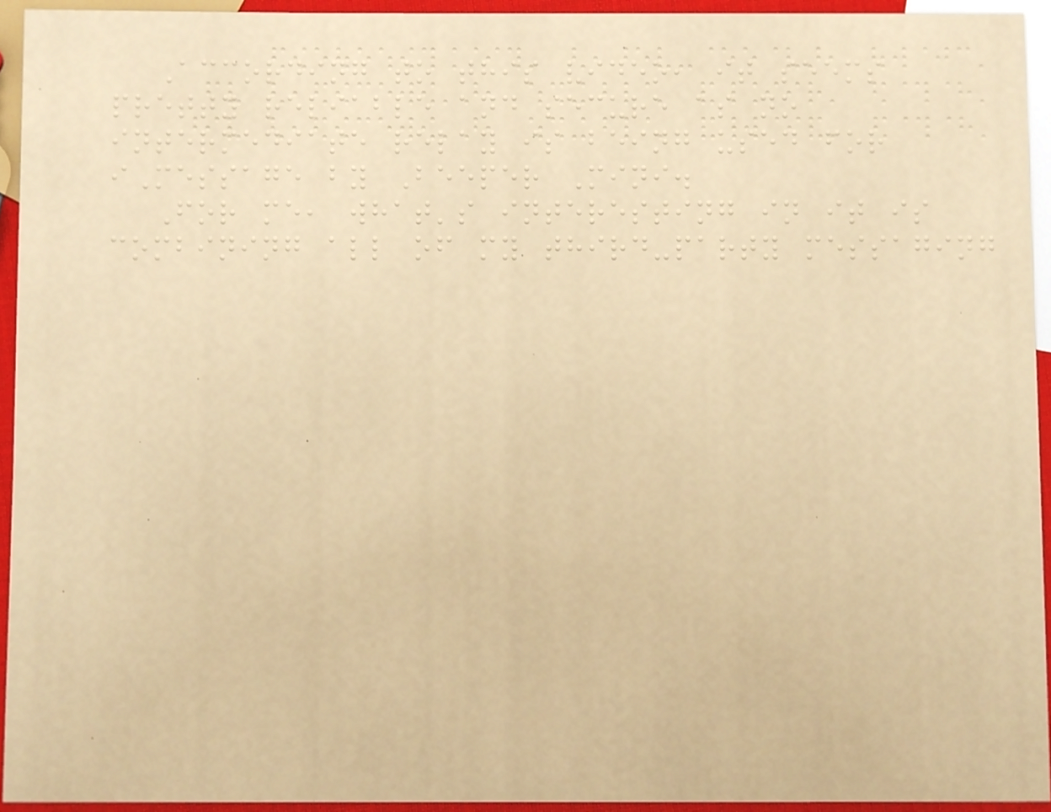According to this video, it seems
pretty reliable and secure as no
intermediate relay is being used for
iMessage by Beeper Mini.
For me, what's interesting in it is
combining all of my third-party messaging
